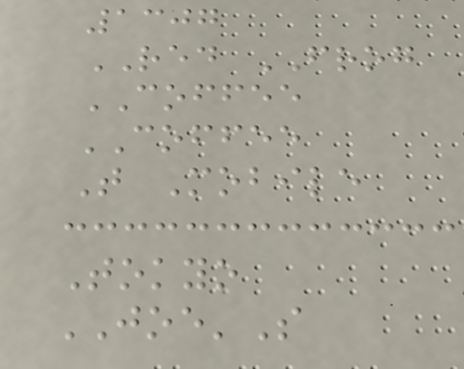1307
RED FROG
COFFEE
COFFEE
T Mobile
Tokyo
JOE'S
